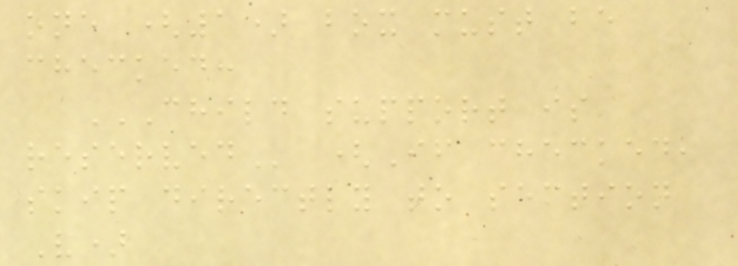one (1) box must be
checked:
CHILD SUPPORT IS
RESERVED (If checked,
skip directly to section
V)
